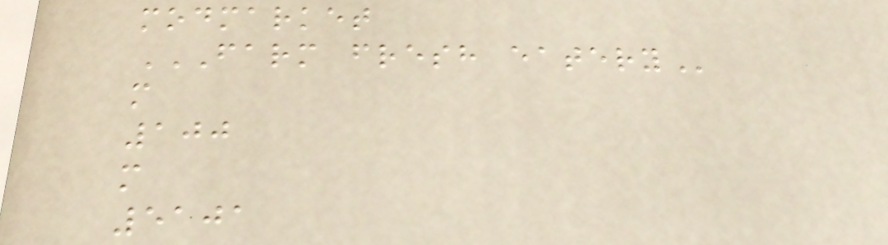modmarket
FARM FRESH EATERY
m
100
m
5101
